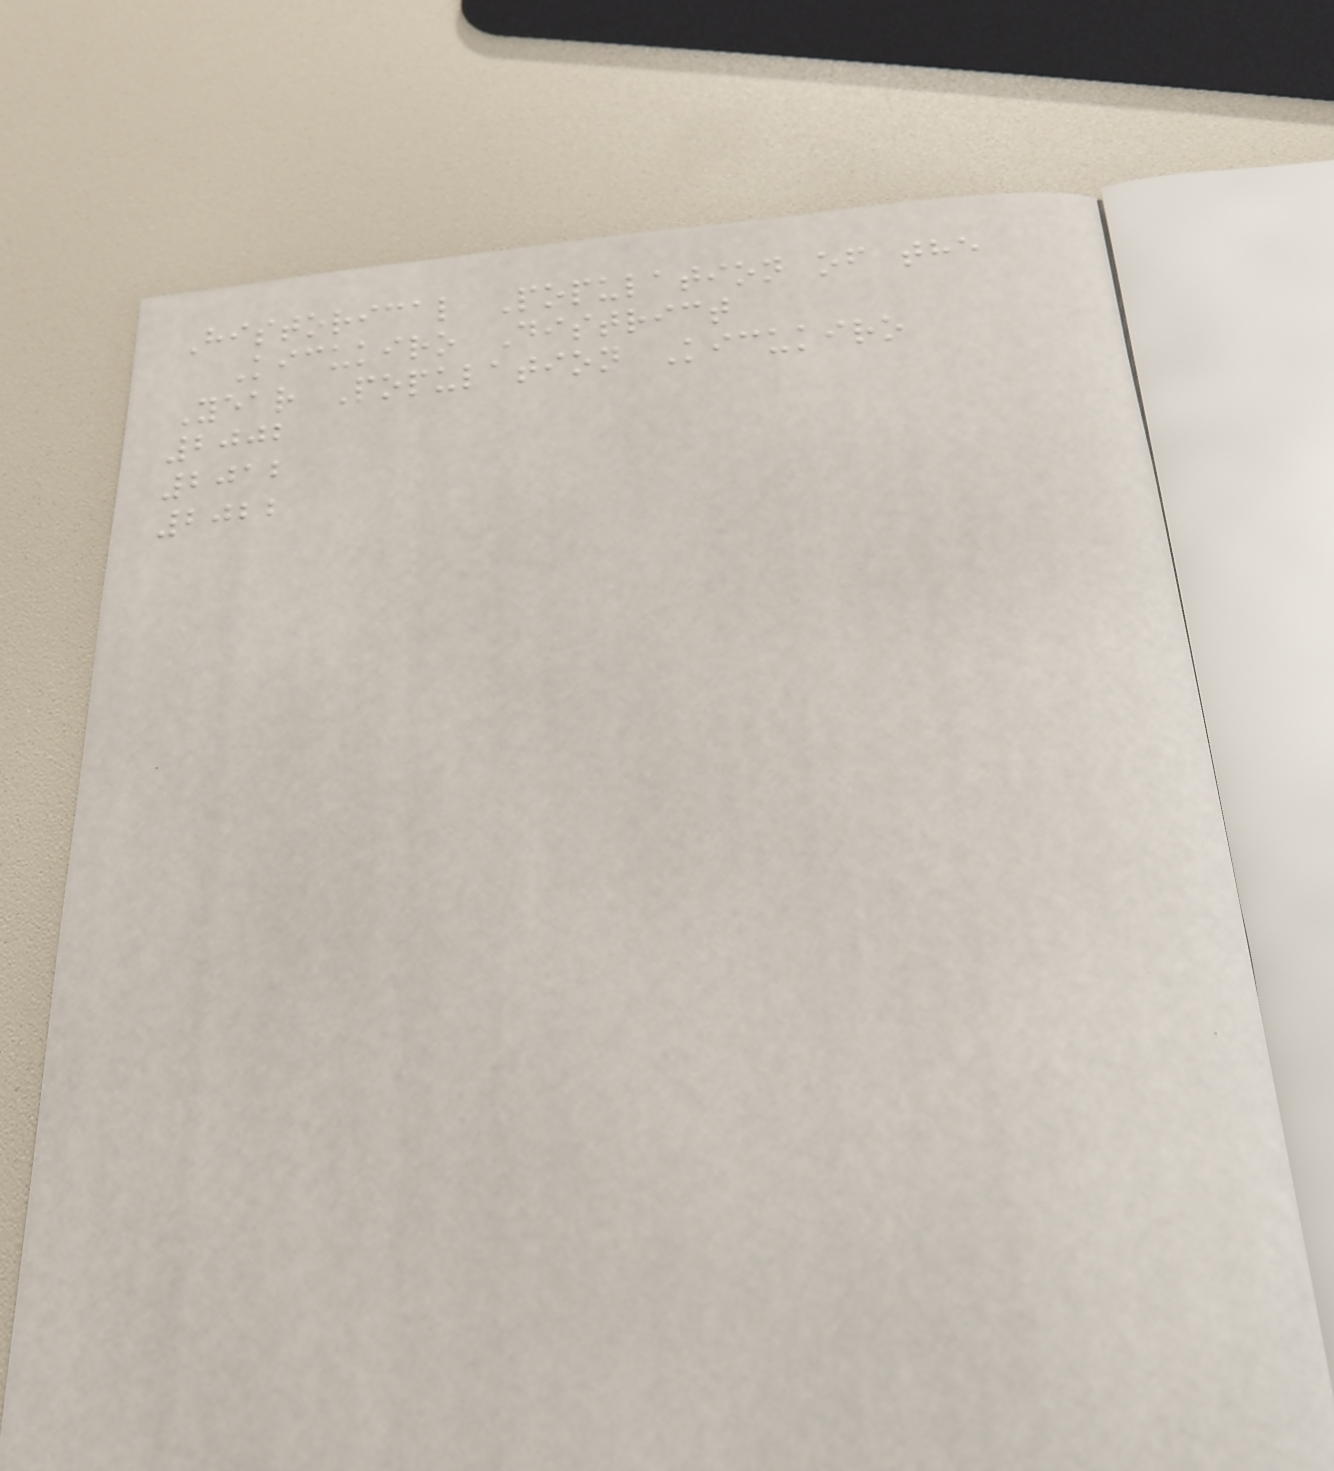Historical Population of the
Kicukiro District
Year Population Kicukiro
2002
2012
2022
